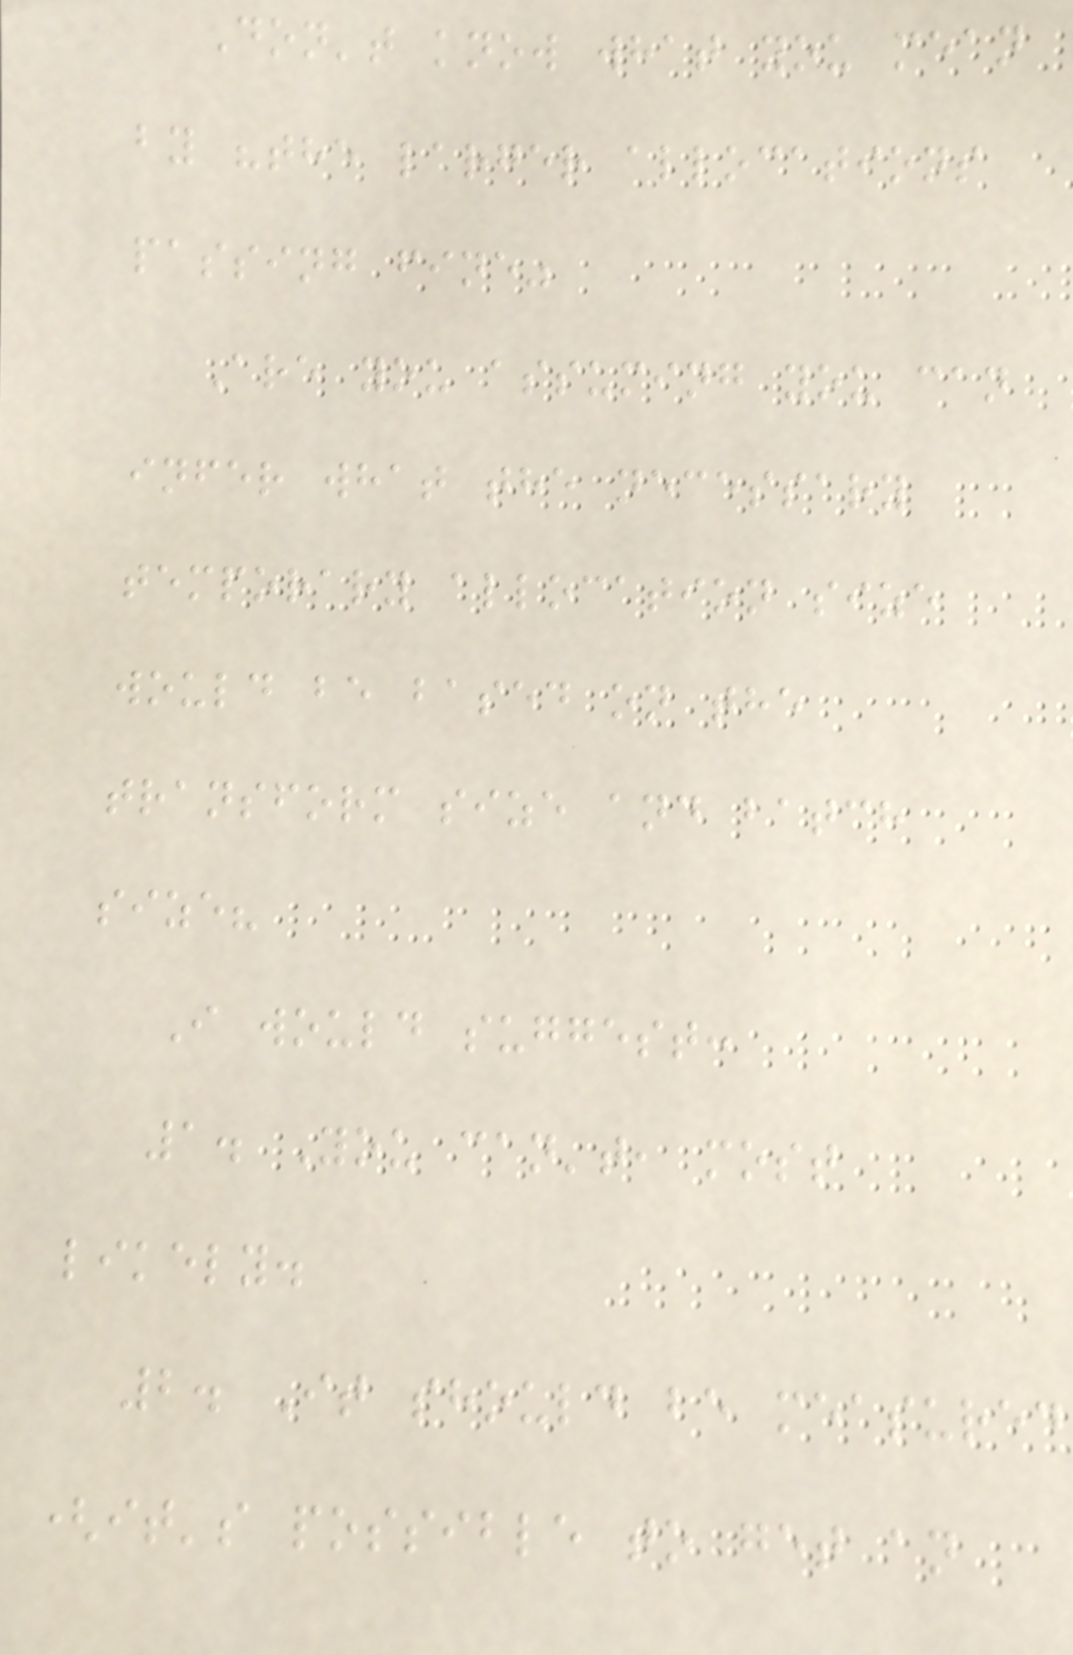Don't know what you mean
by "the larger allocations
passing fine"
Are you assuming you can
infer what the necessary
temporary allocation size
would be based on the
transform size and batch
size?
I would suggest:
1. You can't, most
likely.
2. It should be measured
(it's possible to get an
